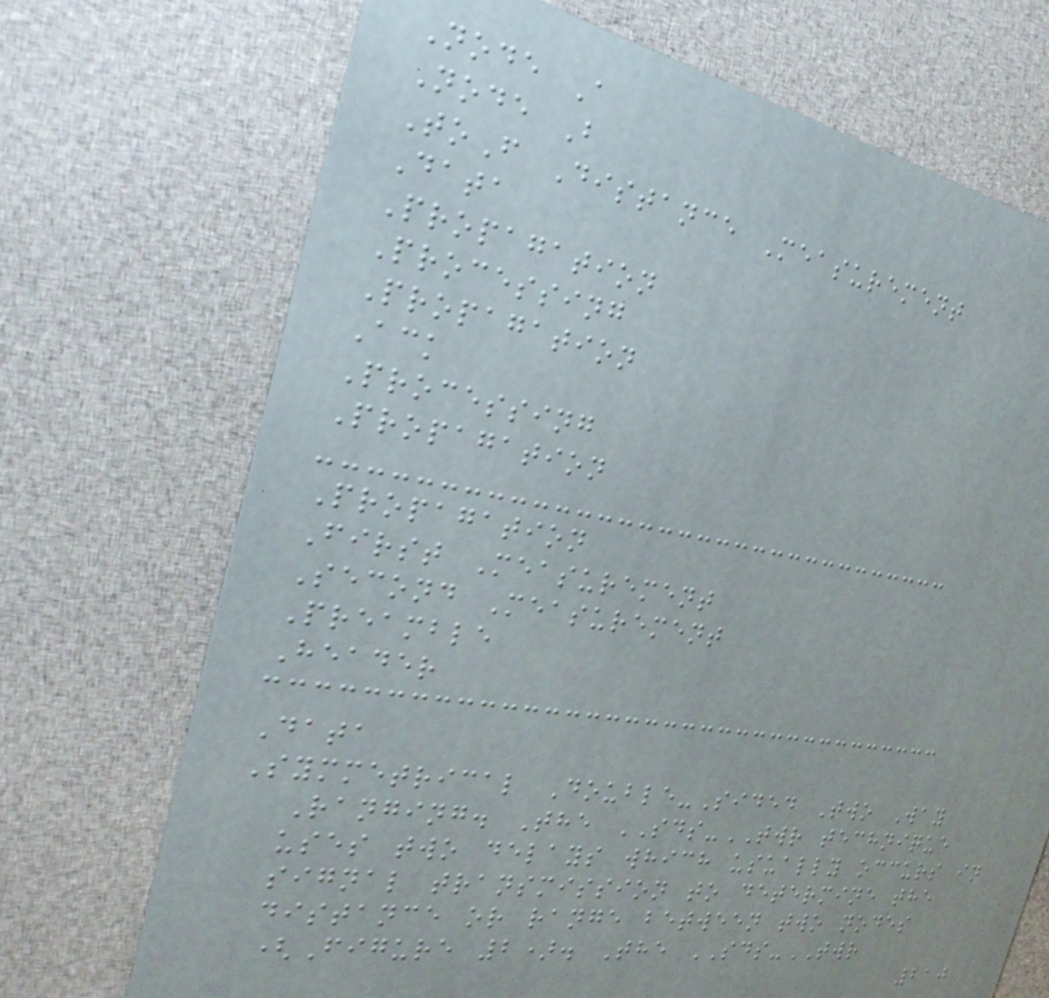Node A
Node B
ToF Distance Measurement
Data
Propagation
Processing
Propagation
Ack
Processing
Propagation
Propagation
First Measurement
Second Measurement
Preamble
Header
Data
Symmetrical Double-Sided Two Way
Ranging. The SDS-TWR technique
uses two delays which usually occurs in
signal transmission to determine the
distance or range between two nodes
(Figure 2). The SDS-TWR
210
